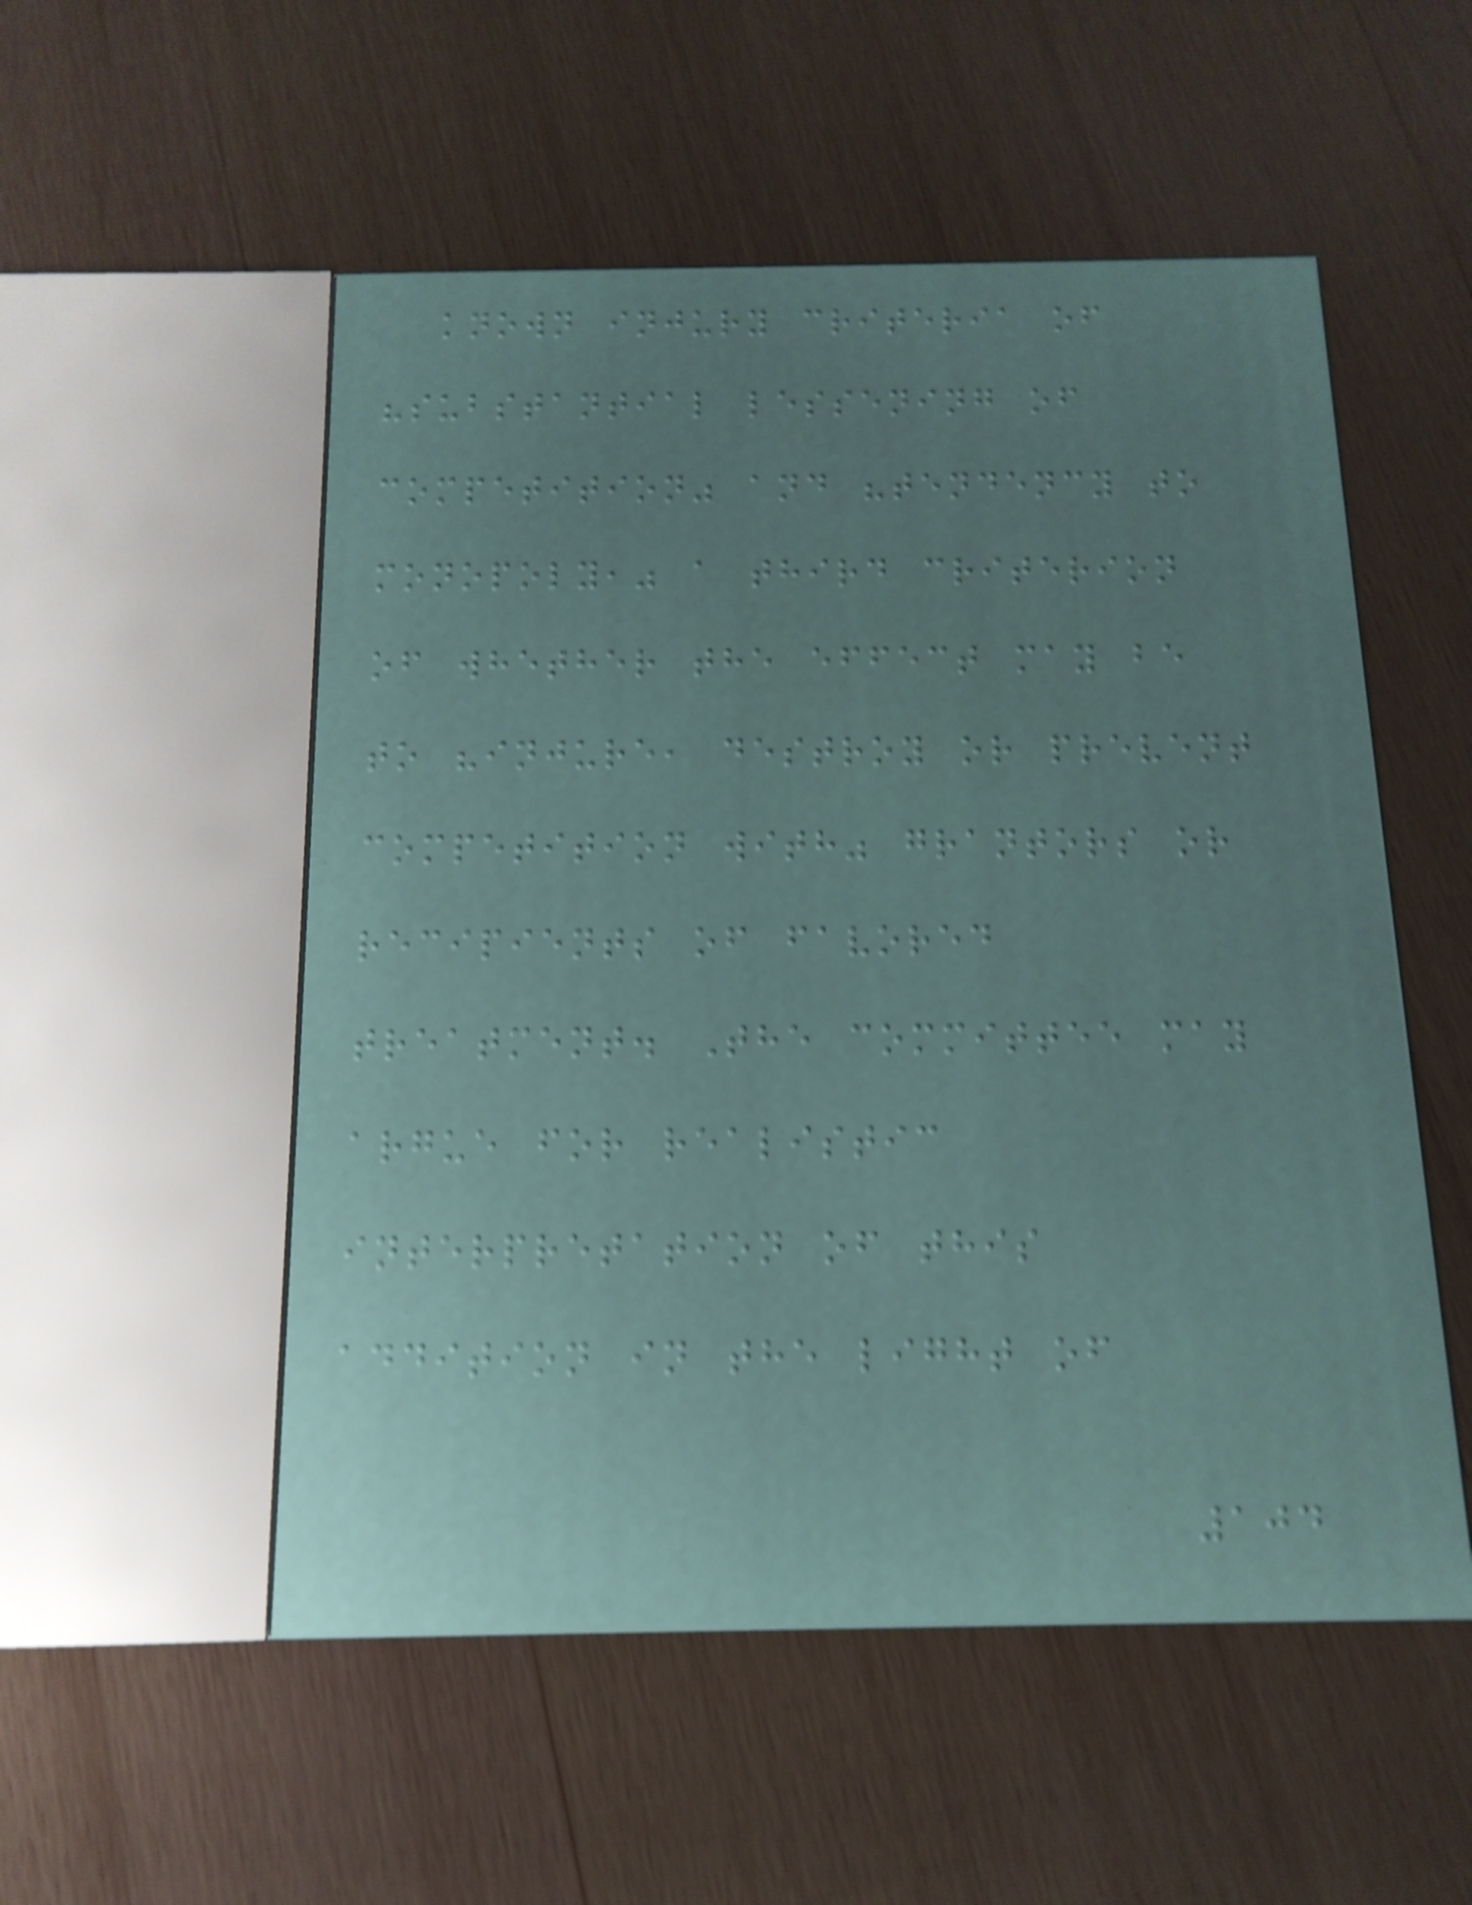known injury criteria of
"substantial lessening of
competition" and "tendency to
monopoly," a third criterion
of whether the effect may be
to "injure, destroy or prevent
competition with" grantors or
recipients of favored
treatment. The committee may
argue for realistic
interpretation of this
addition in the light of
104
